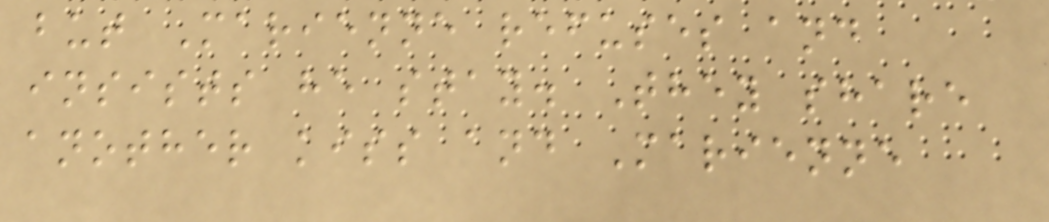but Marienne refuses and
insists he stay. They share
another kiss and Marienne
